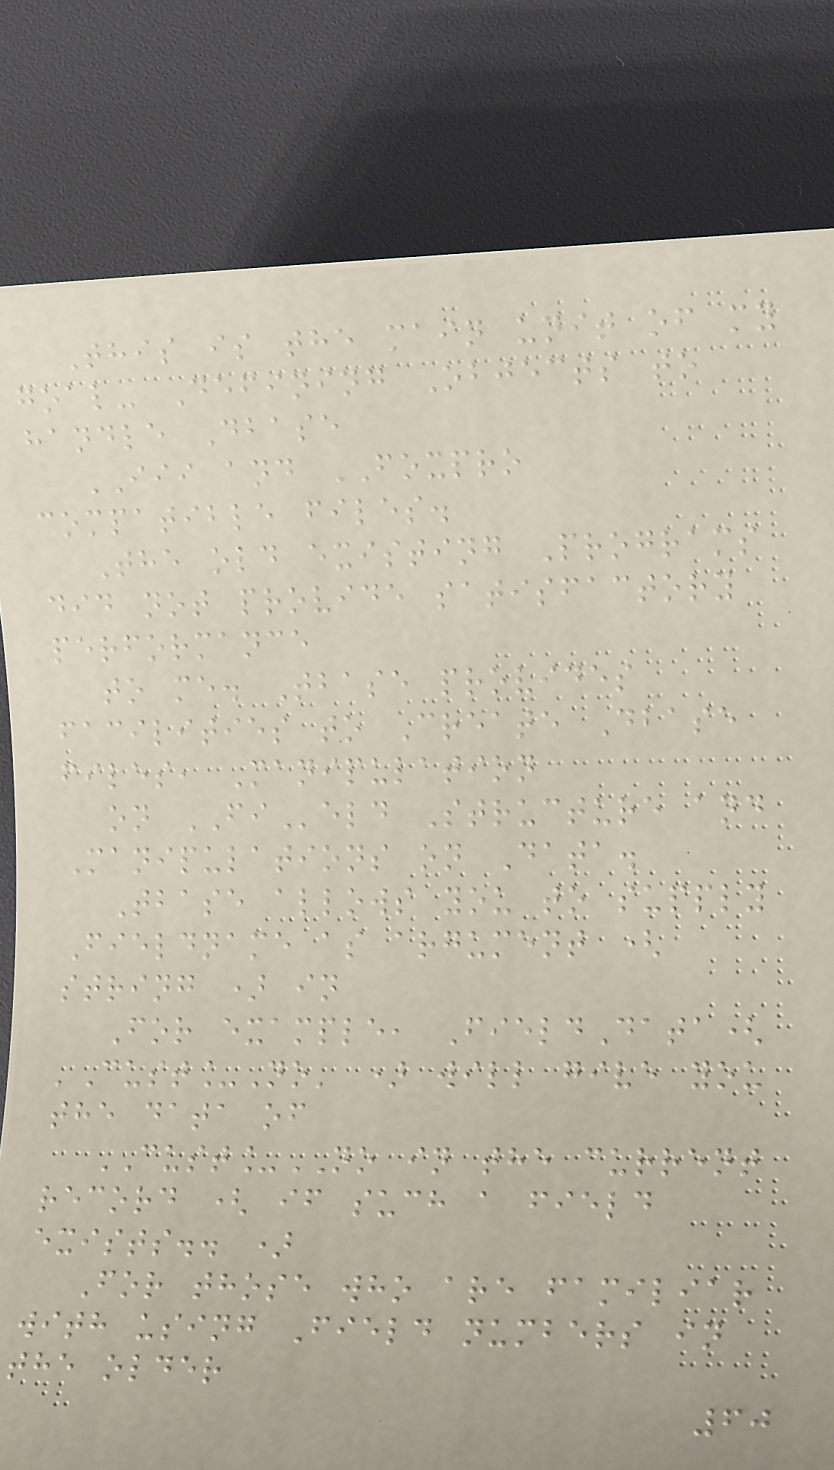This is the main unit of my
goal- Defining Objects to
handle Dbase
III and FOXPRO
compatible files.
The old existing Programs
did not provide satisfactory
performance
to me. Tbase provides
facilities to Create Dbase
files, Manipulation
on FIeld Structure and
Manipulations on Data.
Tbase allows you to supply
Fieldname as argument (
string ) in
For example, FieldData(
'Cust_No' ) will give you
the data of
CUST_NO in the current
record ( if such a field
exists.. )
For those who are familiar
with using Field numbers in
the older
60
